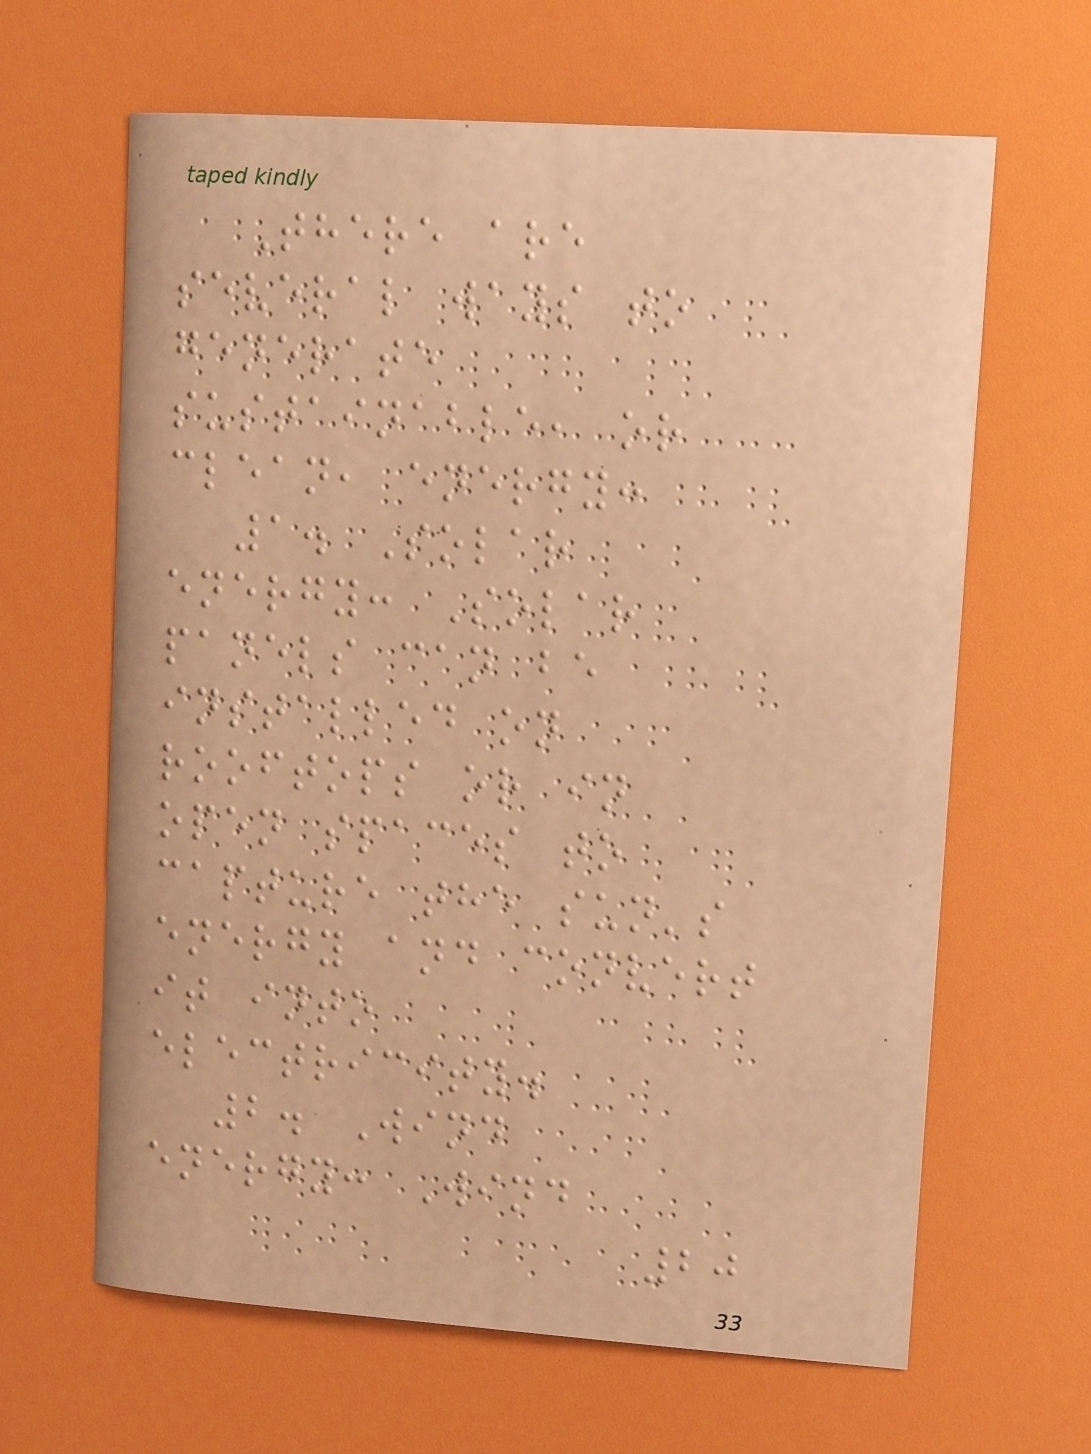There are
several ways to
generate
sustainable, or
clean, energy:
1. Solar
energy: Solar
panels can be
installed on
rooftops or in
open spaces to
capture the sun's
energy and convert
it into
electricity.
2. Wind
energy: Wind
20
